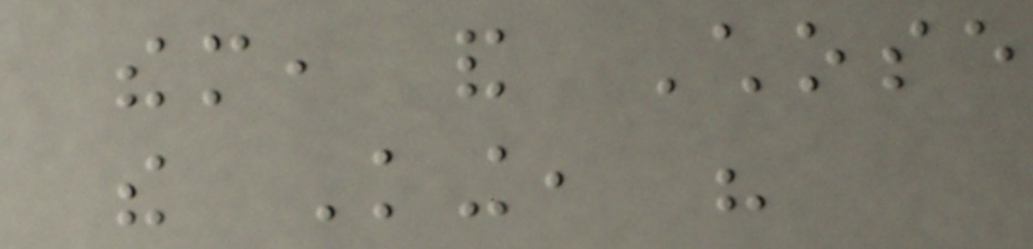them, and Chose
the King, his
